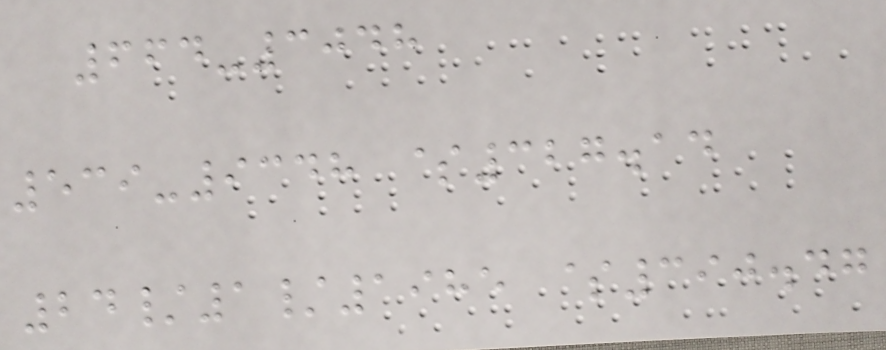664-3048
539-9348 $327.14
24/1/1985 $390.47
